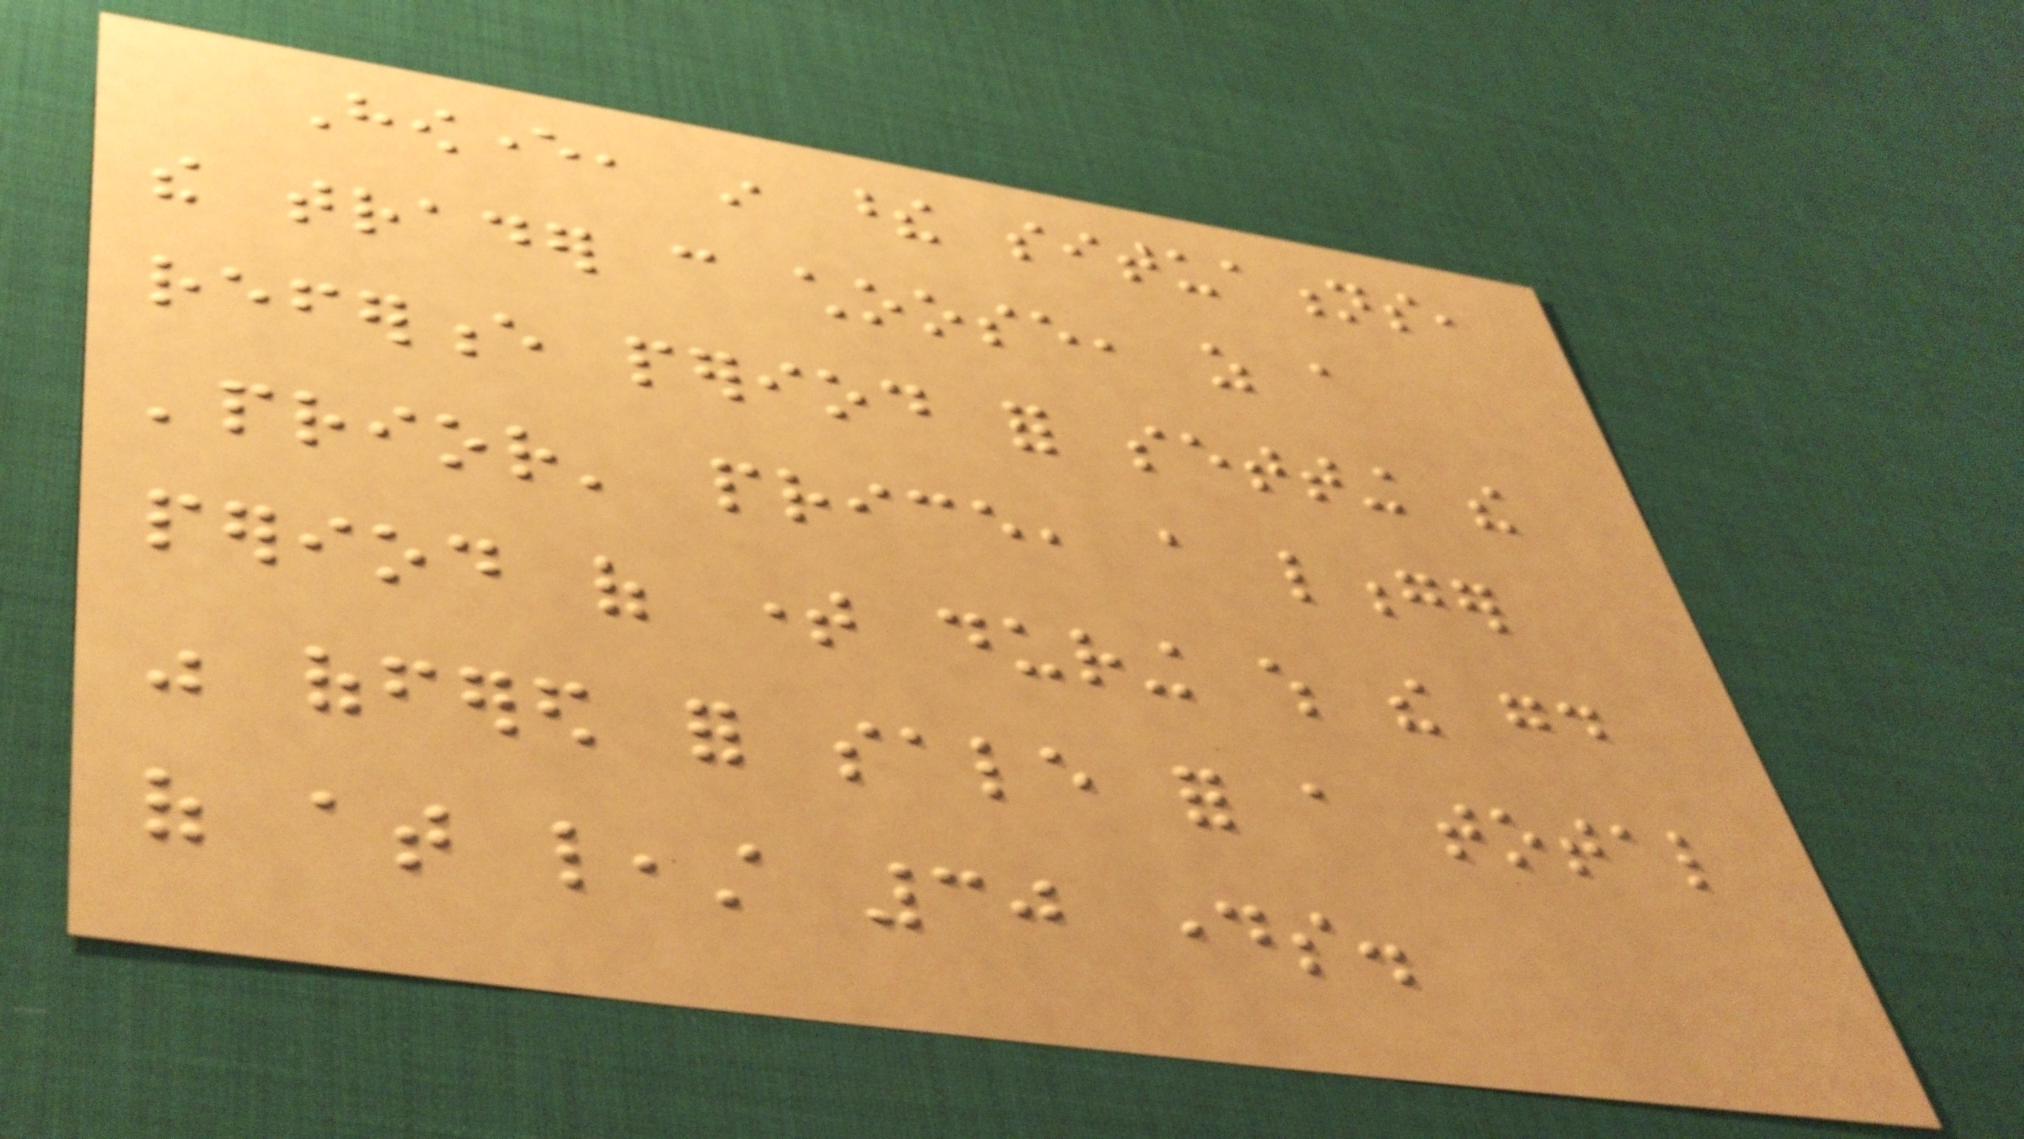However, in these situations,
the trader can choose, as a
reference period for setting the
'prior' price, a longer
period of time during which the good
was offered for sale for a total
of at least 30 days.
